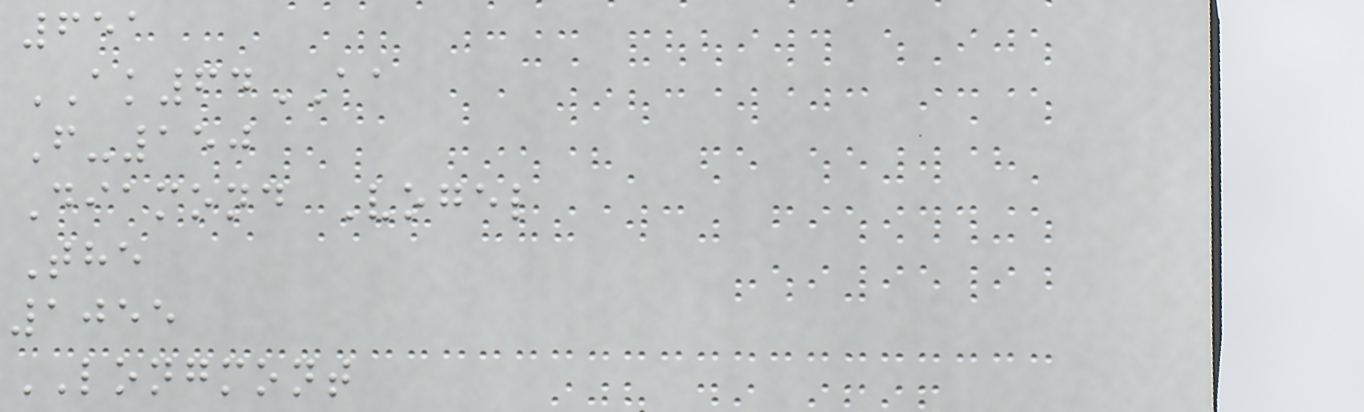651
AK64AA
F-150
Diamond Vogel
The
1055
LONGMONT
